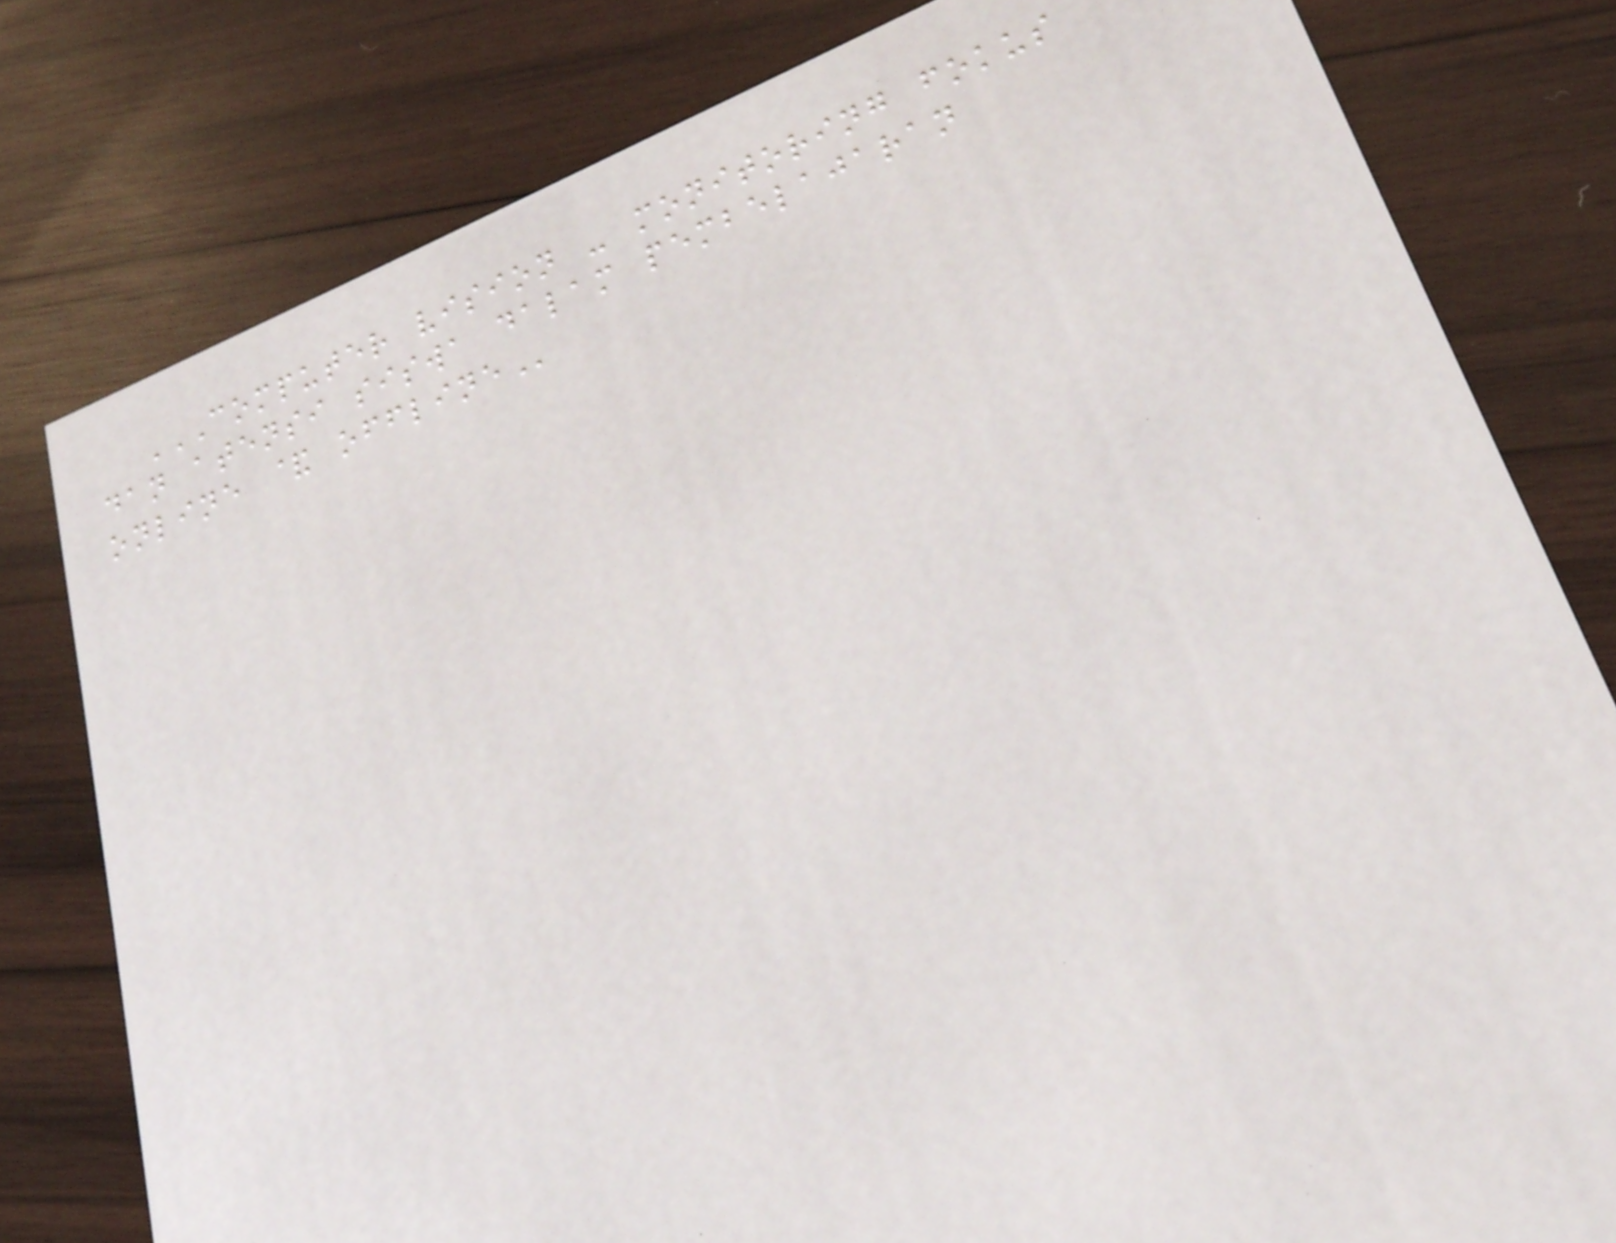COMPUTER VISION - MONITORING FOKUS
DAN ATENSI SISWA DALAM PEMBELAJARAN
ONLINE & OFFLINE
